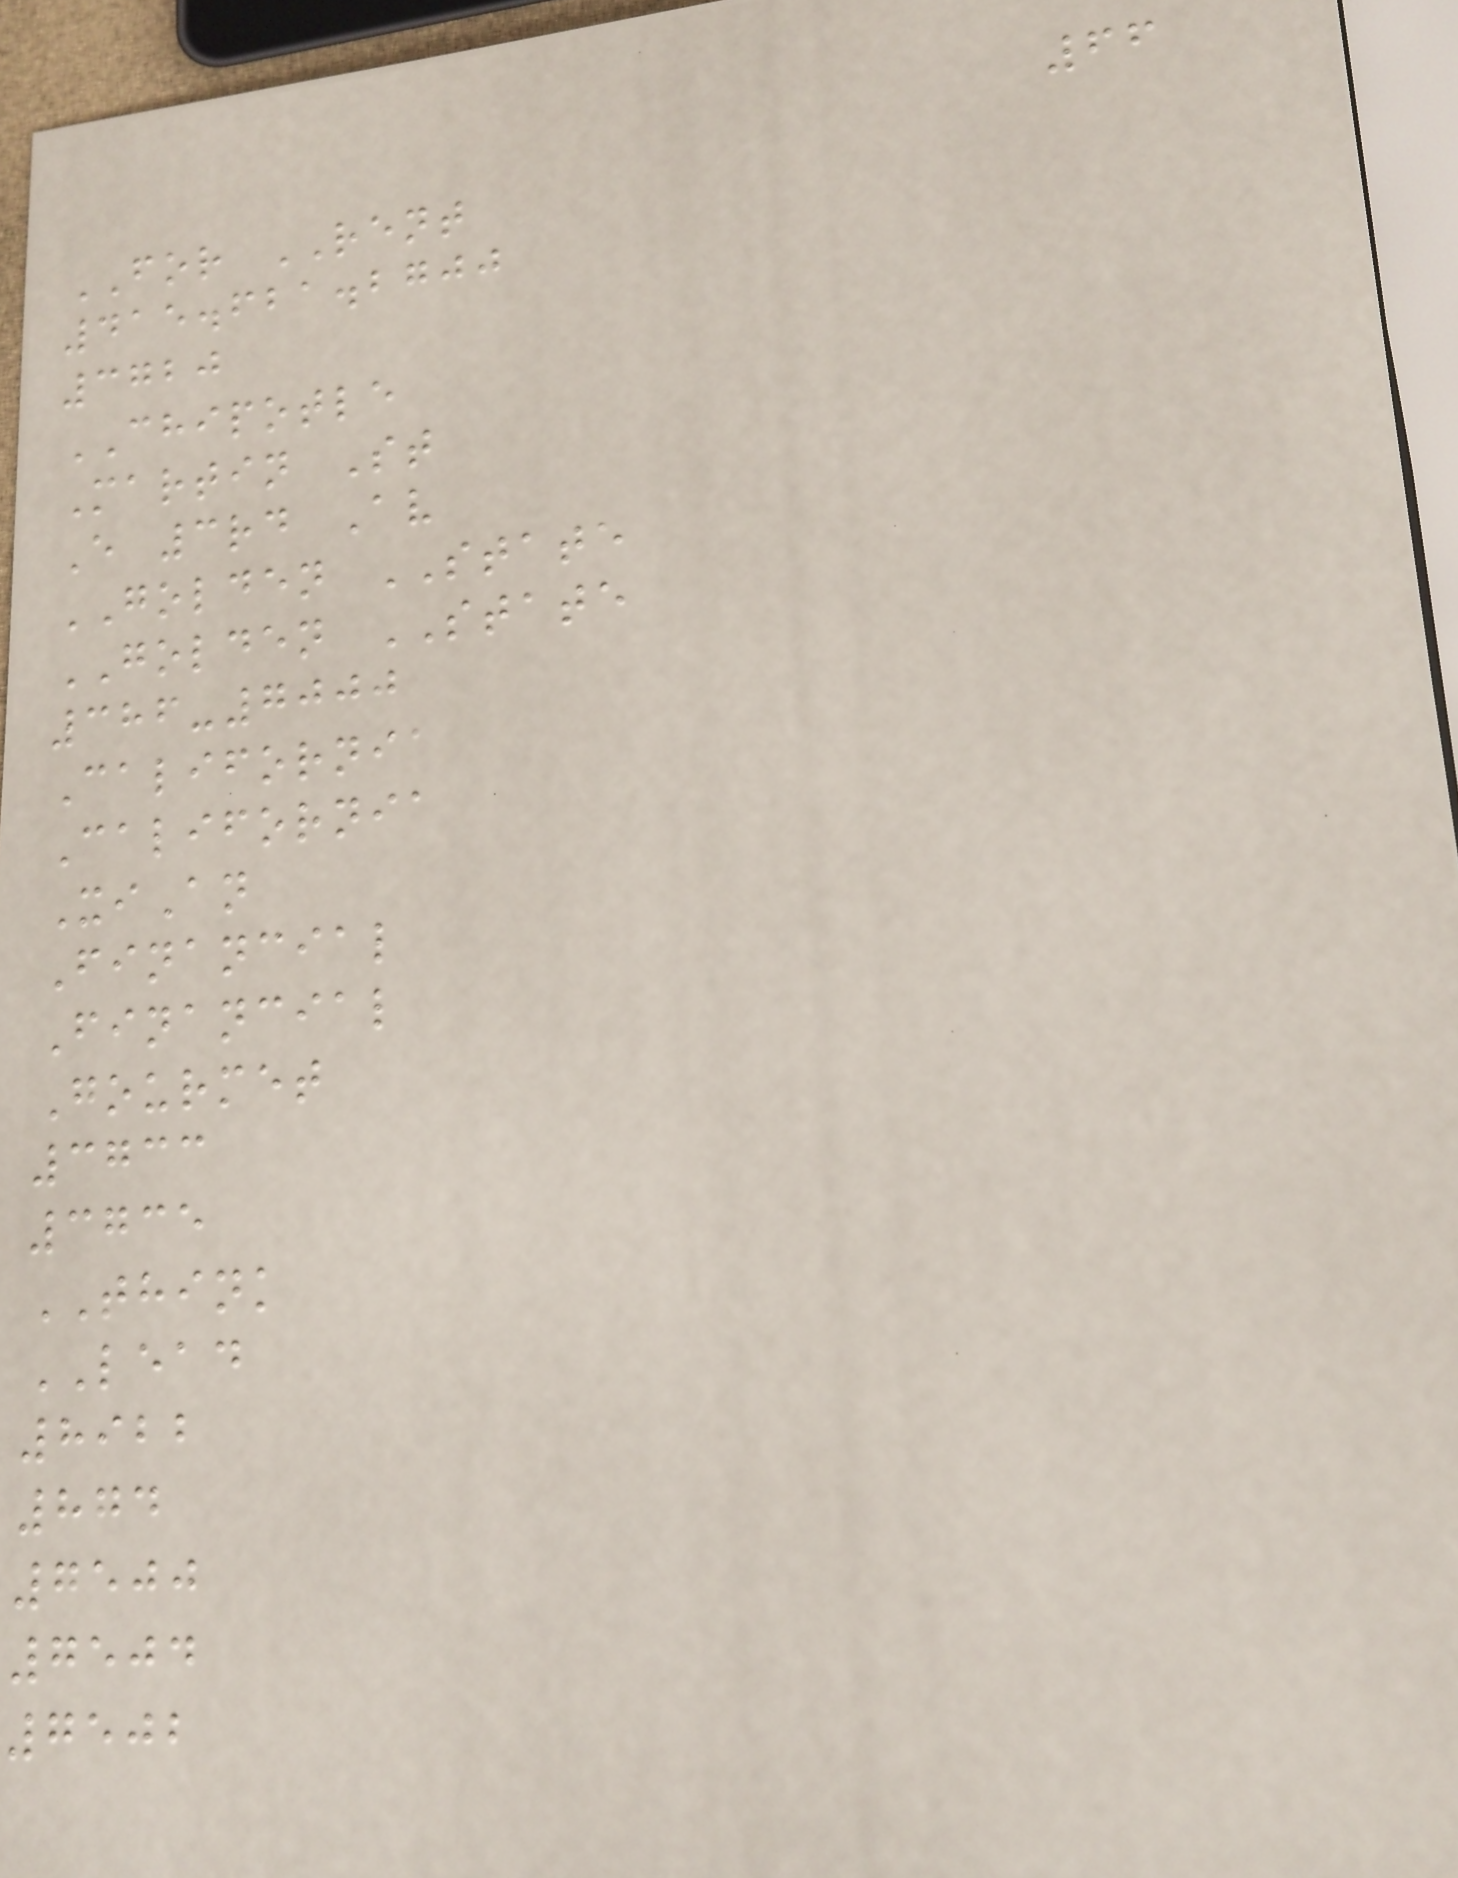66
FOR RENT
415.621.2700
3720
CHIPOTLE
Martin St
E 3rd Av
GOLDEN STATE
GOLDEN STATE
386-7000
California
California
XiAn
Financial
Financial
Gourmet
3733
3735
THINK
LEAD
8922
874
7500
7504
7502
